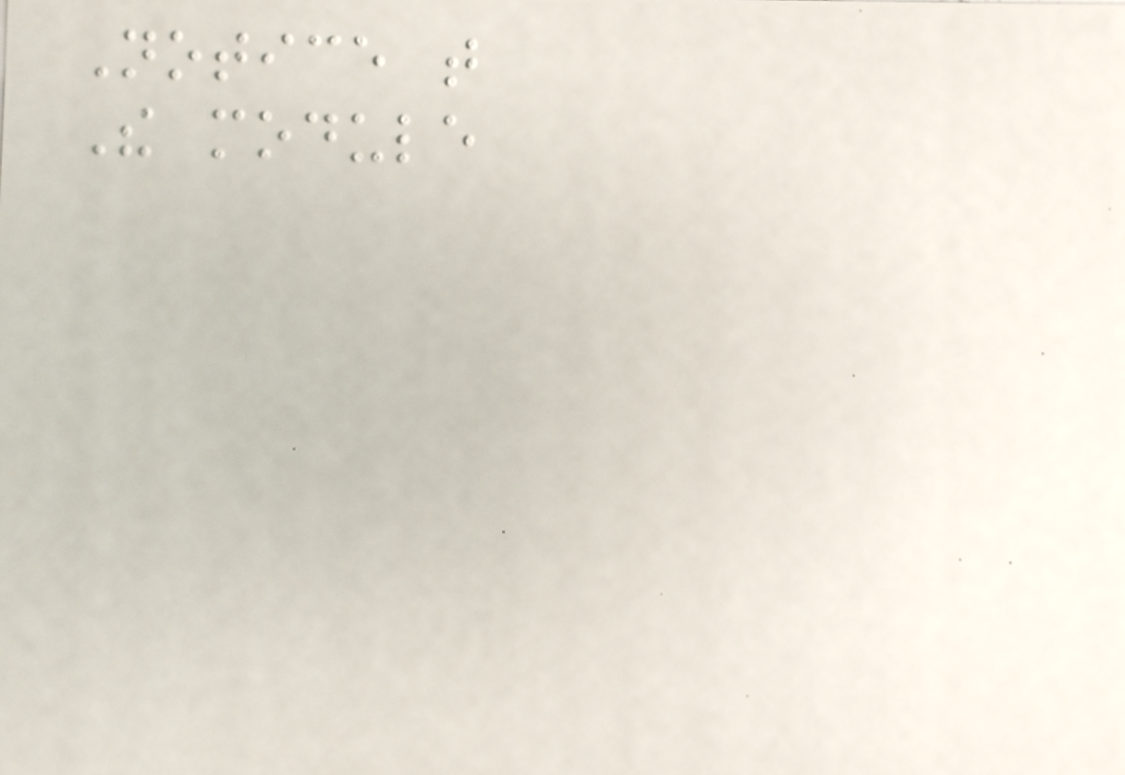Notice that
The module
